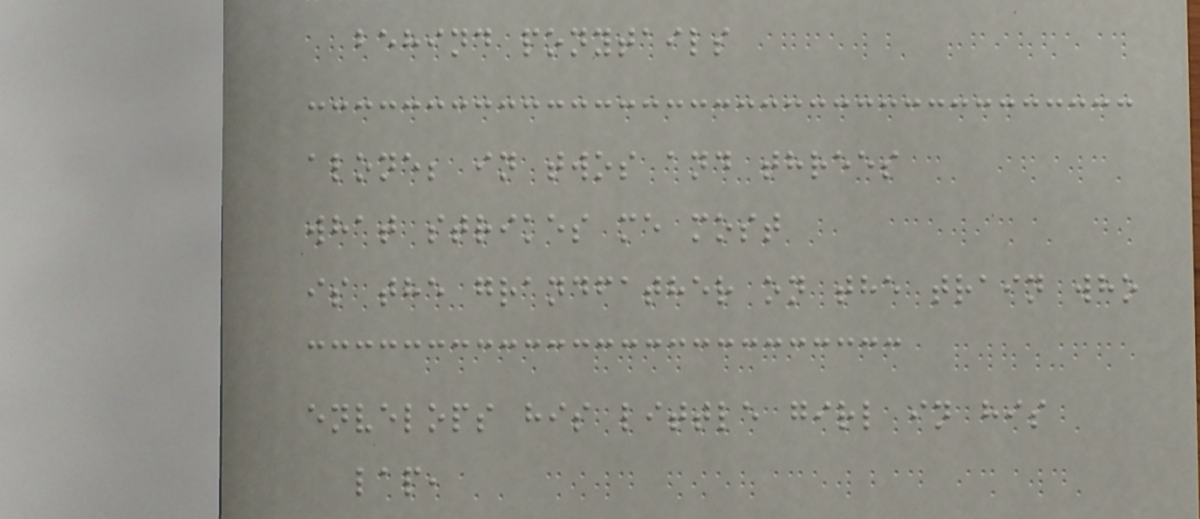behind ponytails
alone; in twos and threes
what strikes me most
is the grandfather on the train who
envelops his little girl in his
lap,
